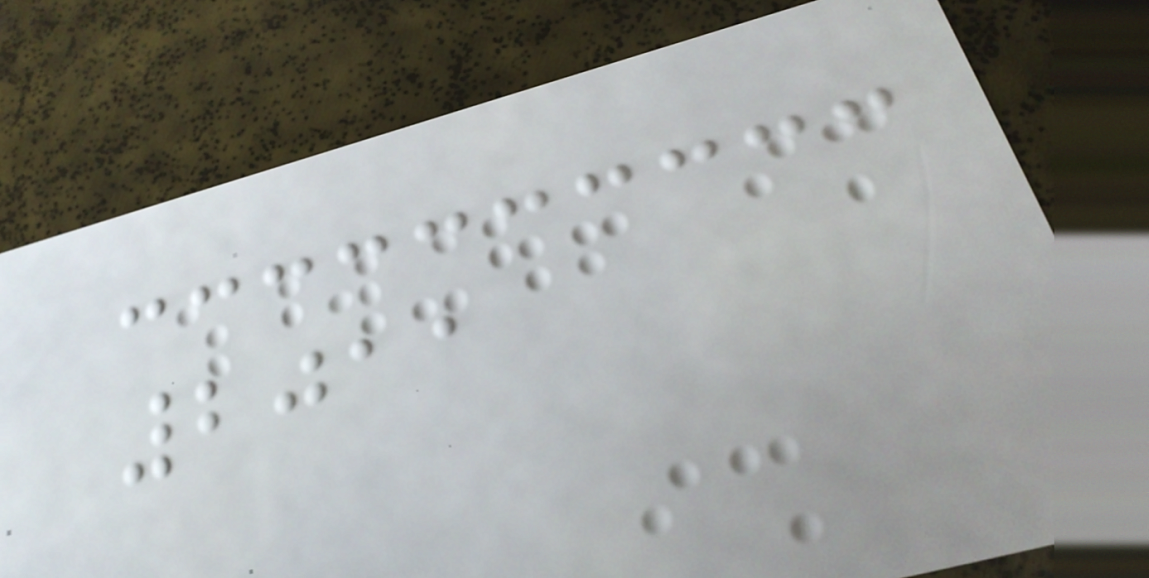2011
